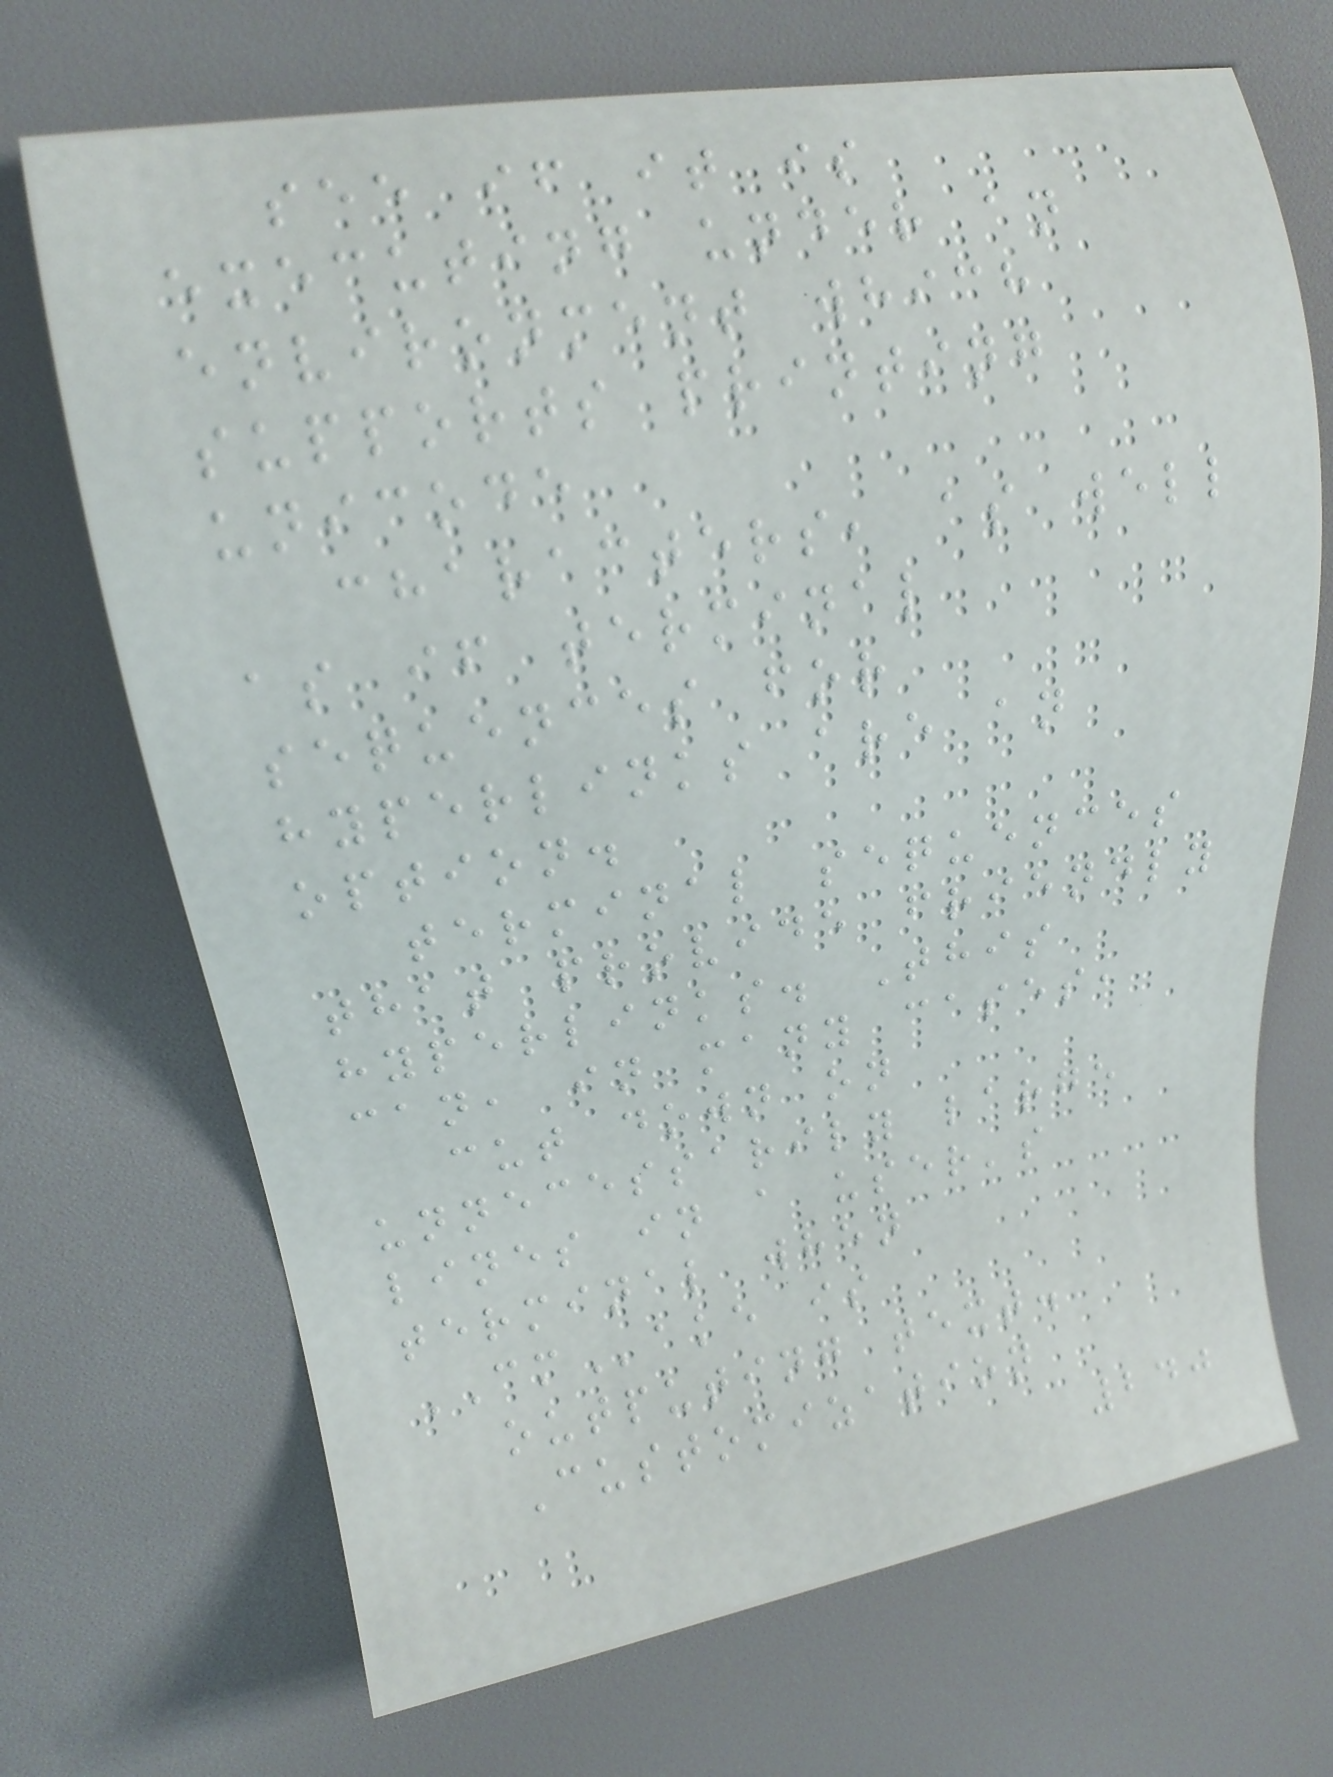see if it is
executing under an
environment which
supports printing
unicode
characters, as well
as if terminal
sequences for
hyperlinks are an
option.
terminal sequences
that provide friendly
hyperlinks. This
can, in many cases,
cut down on
unnecessarily large
lines in a user's
terminal when
CMake is
outputing text.
Customization
240
